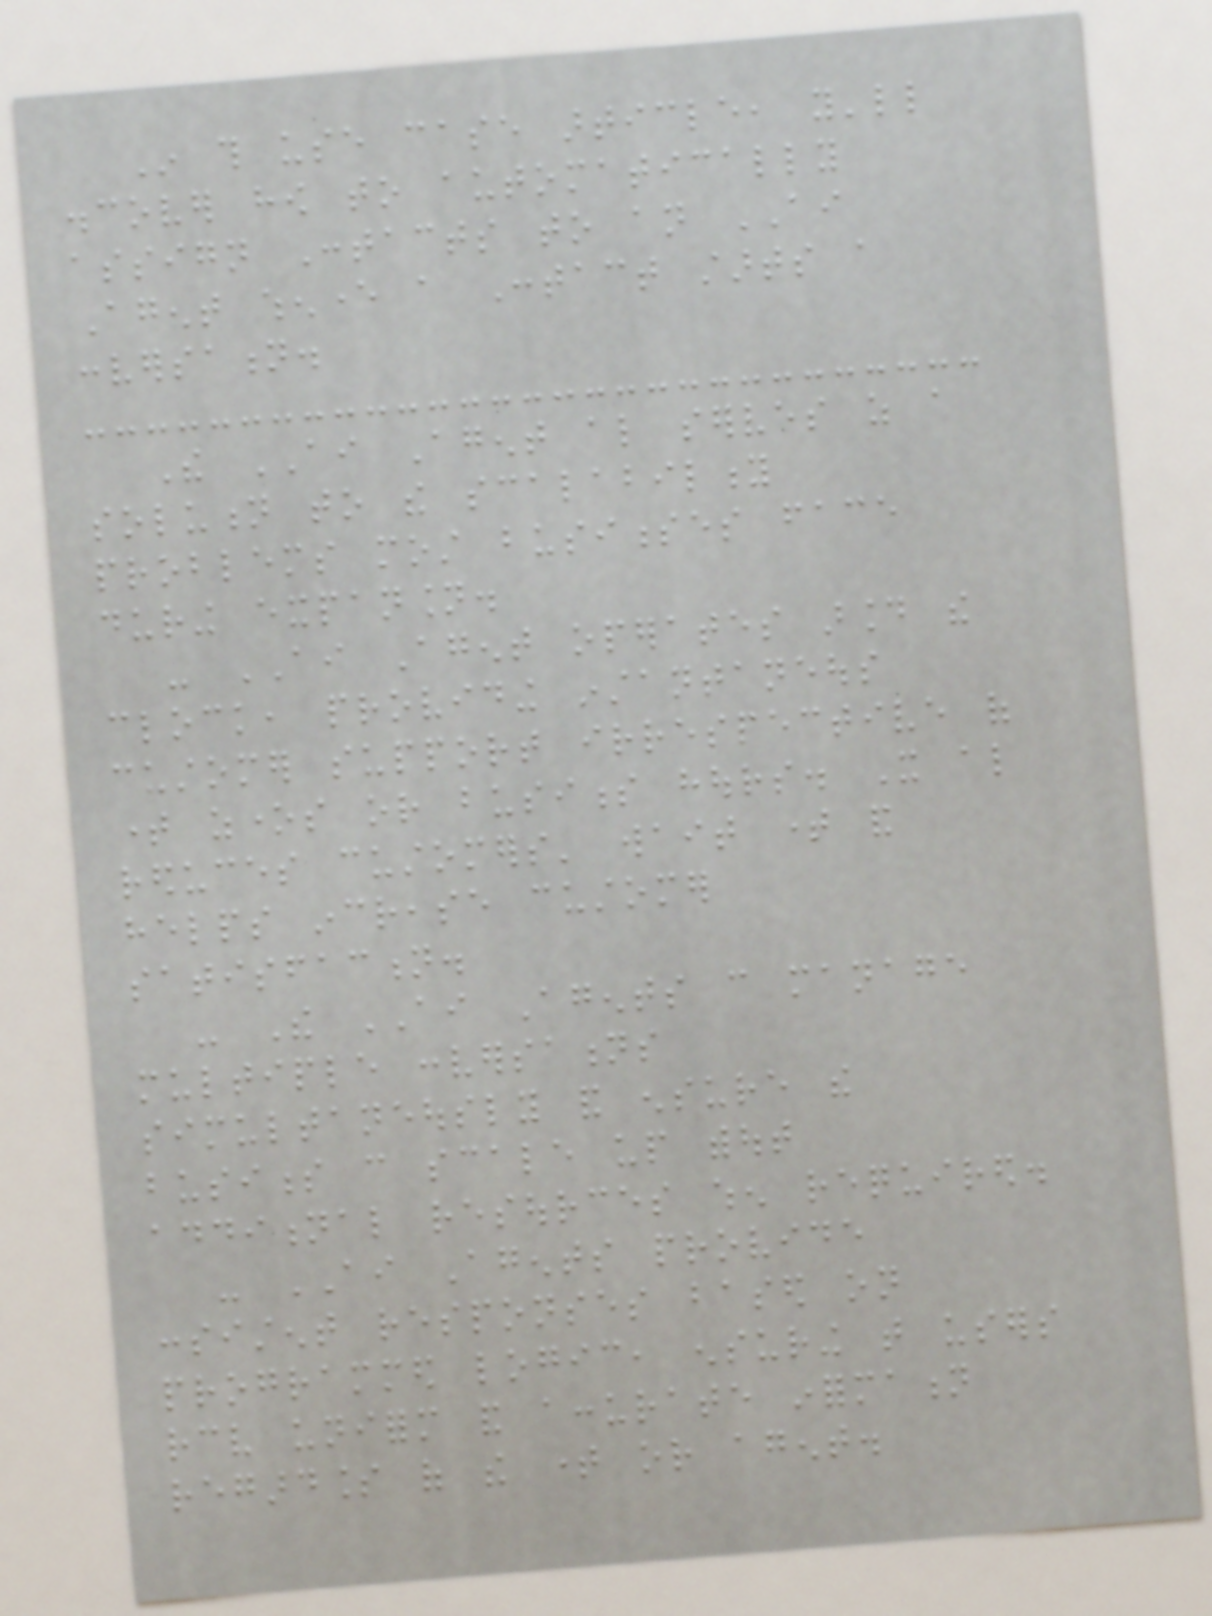In this use case article, you'll
discover how to automatically
assign Contacts to an AI
Agent whenever a Contact starts a
conversation.
The AI Agent also serves as a
solution to the scalability
problems most businesses face
during expansion.
- AI Agent operates around the
clock, providing instantaneous
customer support irrespective of
time zones or business hours. It also
reduces customers' wait time and
helps increase customer
satisfaction.
- The AI Agents can manage
multiple conversations
simultaneously and ensure the
business can scale up without
additional resources when required.
- AI Agents provide
consistent responses based on
programmed logic, ensuring that users
receive uniform and accurate information
regardless of the time or agent.
